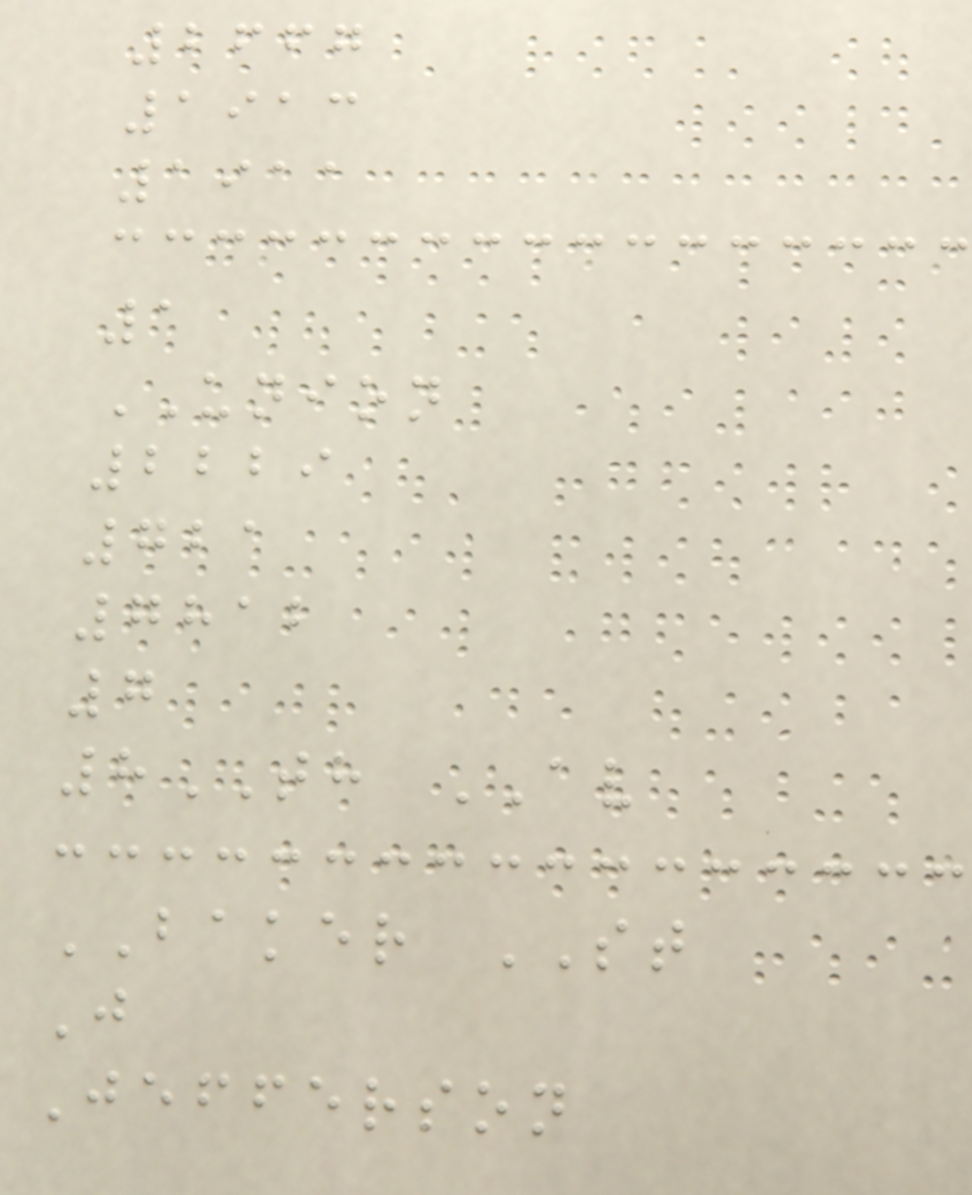2667
1913
1911
1
UNION
2229
721
7812
7
8TH AV
BAKER ST
J
Jefferson
